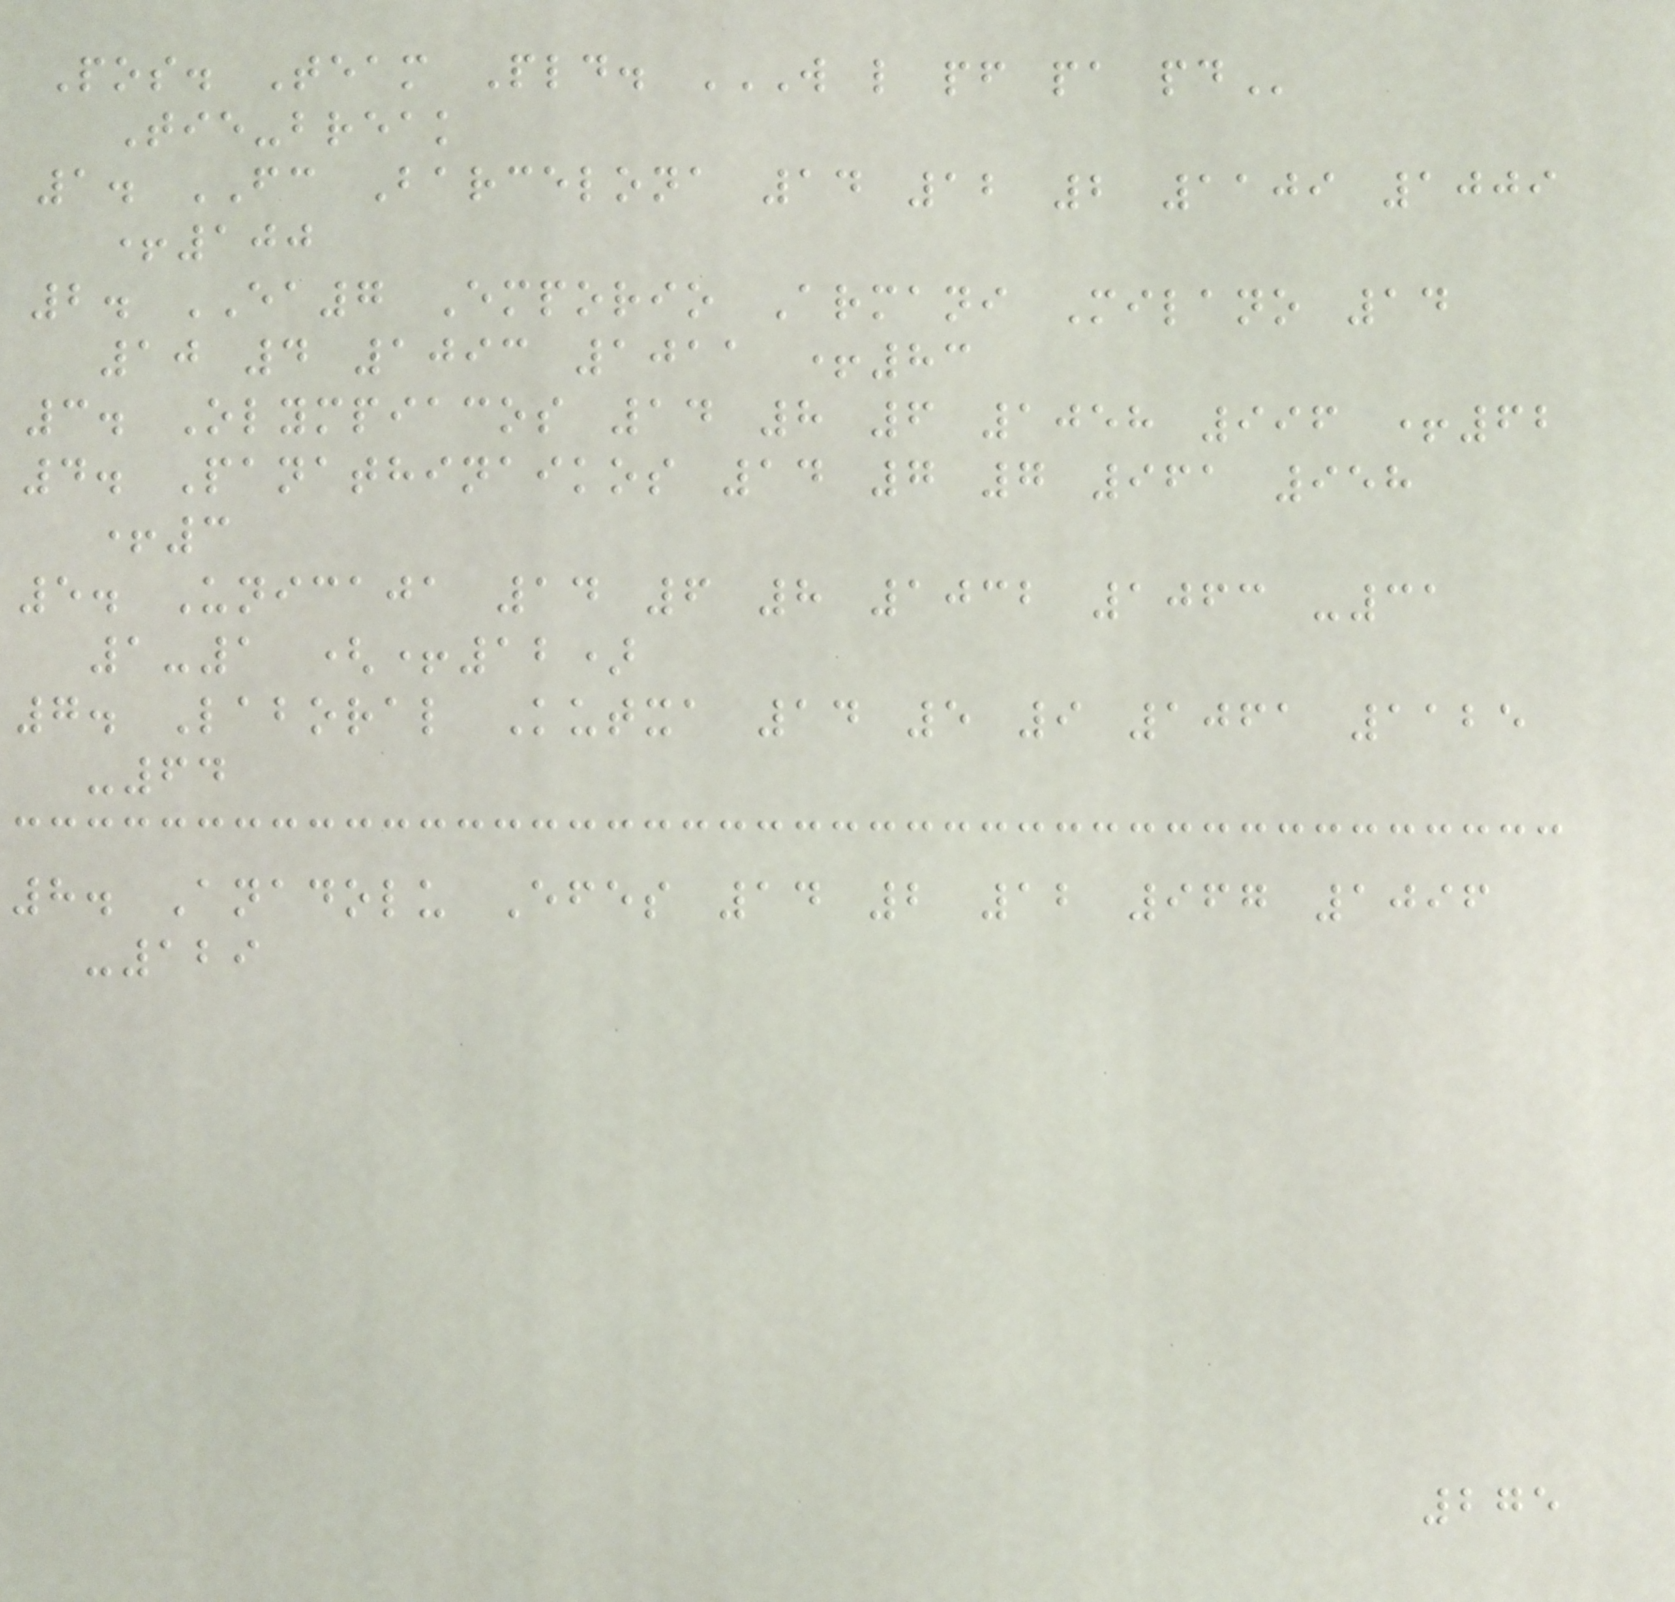Pos. Team Pld. W L PF PA PD
Tie-break
1. FC Barcelona 14 12 2 1109 1009
+100
2. EA7 Emporio Armani Milano 14
10 4 1093 1011 +83
3. Olympiacos 14 8 6 1058 996 +62
4. Panathinaikos 14 7 7 961 958
+3
5. Unicaja 14 6 8 1032 1063 -31
1-1 (+12)
7. Laboral Kutxa 14 5 9 1061 1125
-64
8. Anadolu Efes 14 2 12 967 1096
-129
275
